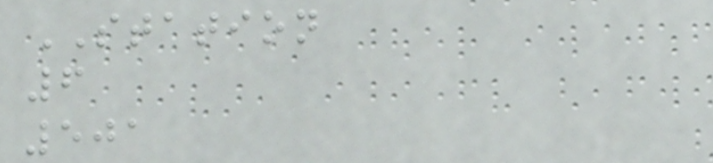STATION
6
501
